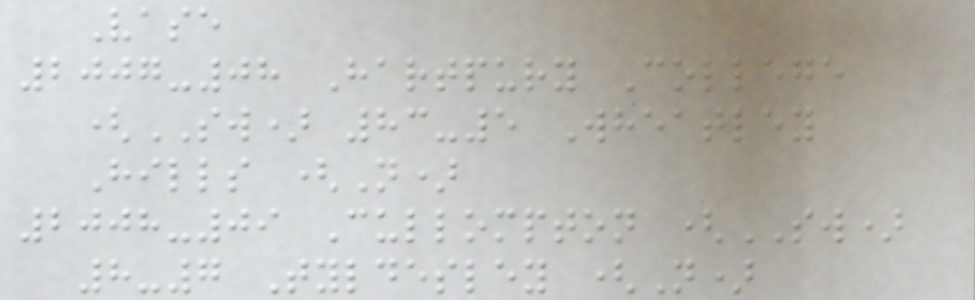Vase
2007-08 Hartpury College
(SW) 83-5 Wheatley
Hills (N)
2008-09 Cullompton (SW)
8-7 Tyldesley (N)
